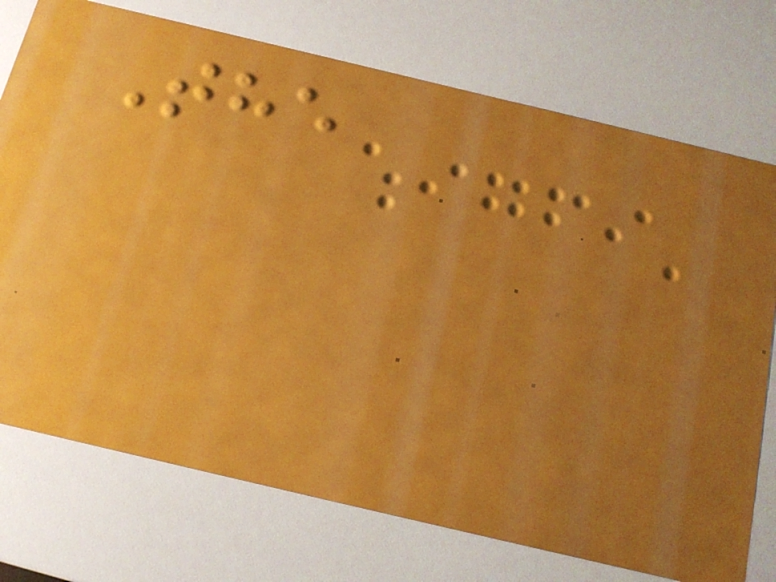The
